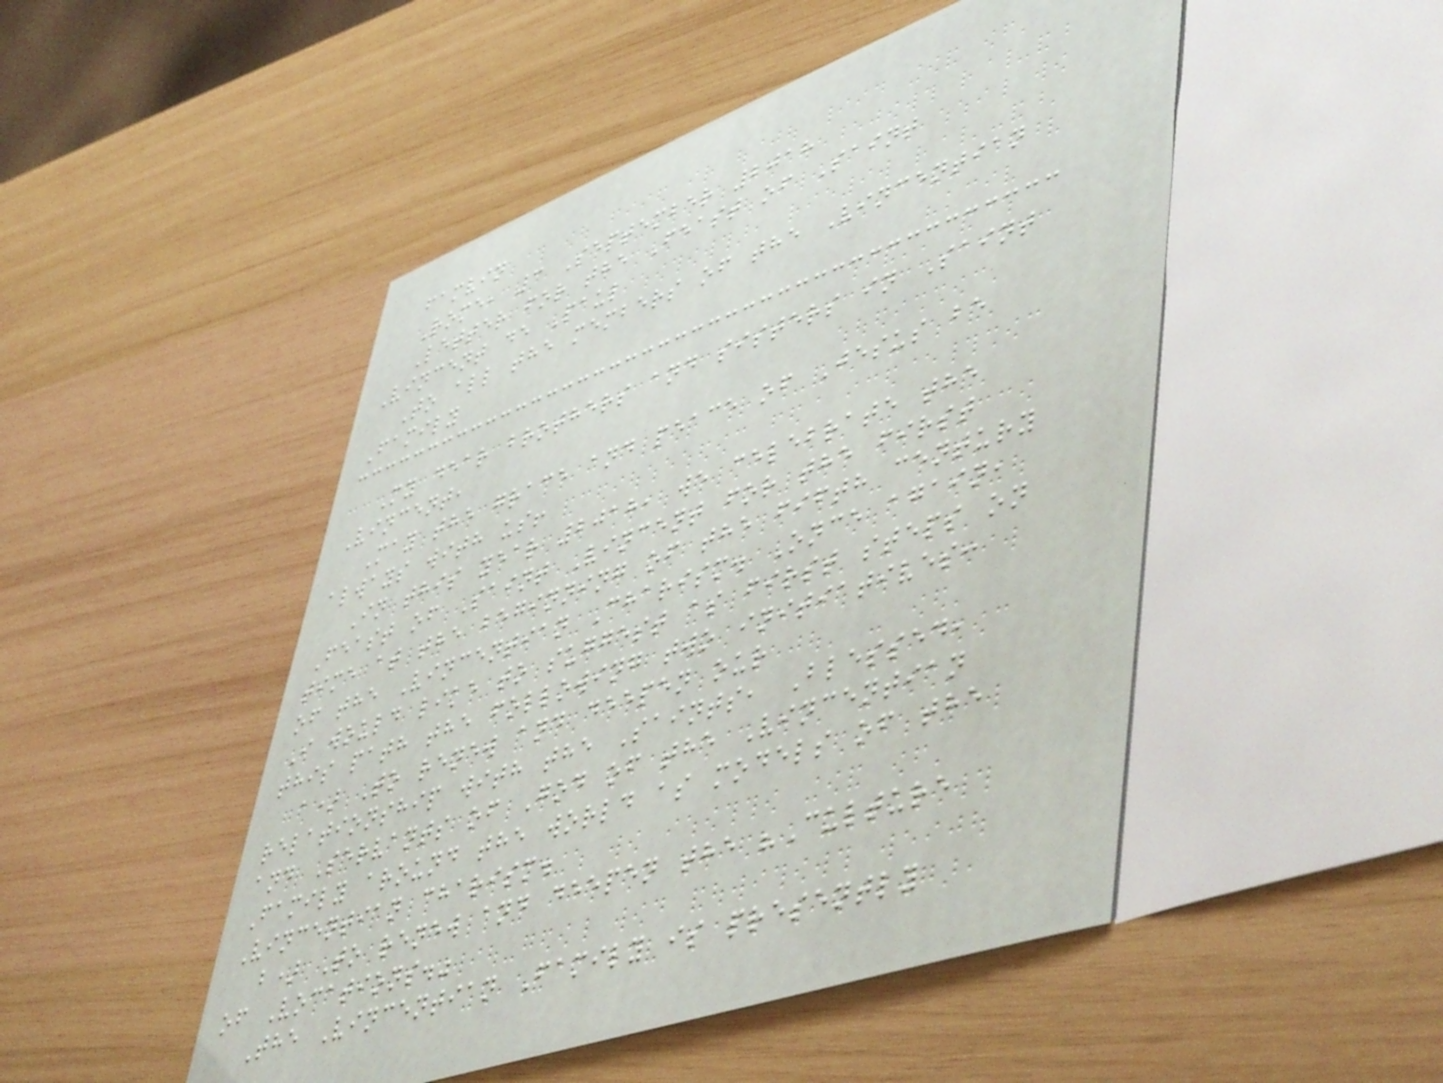famvin
Rome, 3 September 2018
Letter for the Feast of Saint
Vincent de Paul
To all the members of the Vincentian
Family
My dear brothers and sisters in Saint
Vincent,
May the grace and peace of Jesus be
always with us!
In this year 2018, we celebrate the
Feast of Saint Vincent for the first
time at the beginning of the fifth century
of the Vincentian Charism. Once again,
I would like to suggest as first steps on
this path the following two initiatives:
a) To renew and deepen our
relationship with the Saints, Blessed,
and Servants of God of the Vincentian
Family around the world as models of the
Vincentian charism.
b) To renew and deepen the "Culture
of Vocations."
The Vincentian Family is presently
